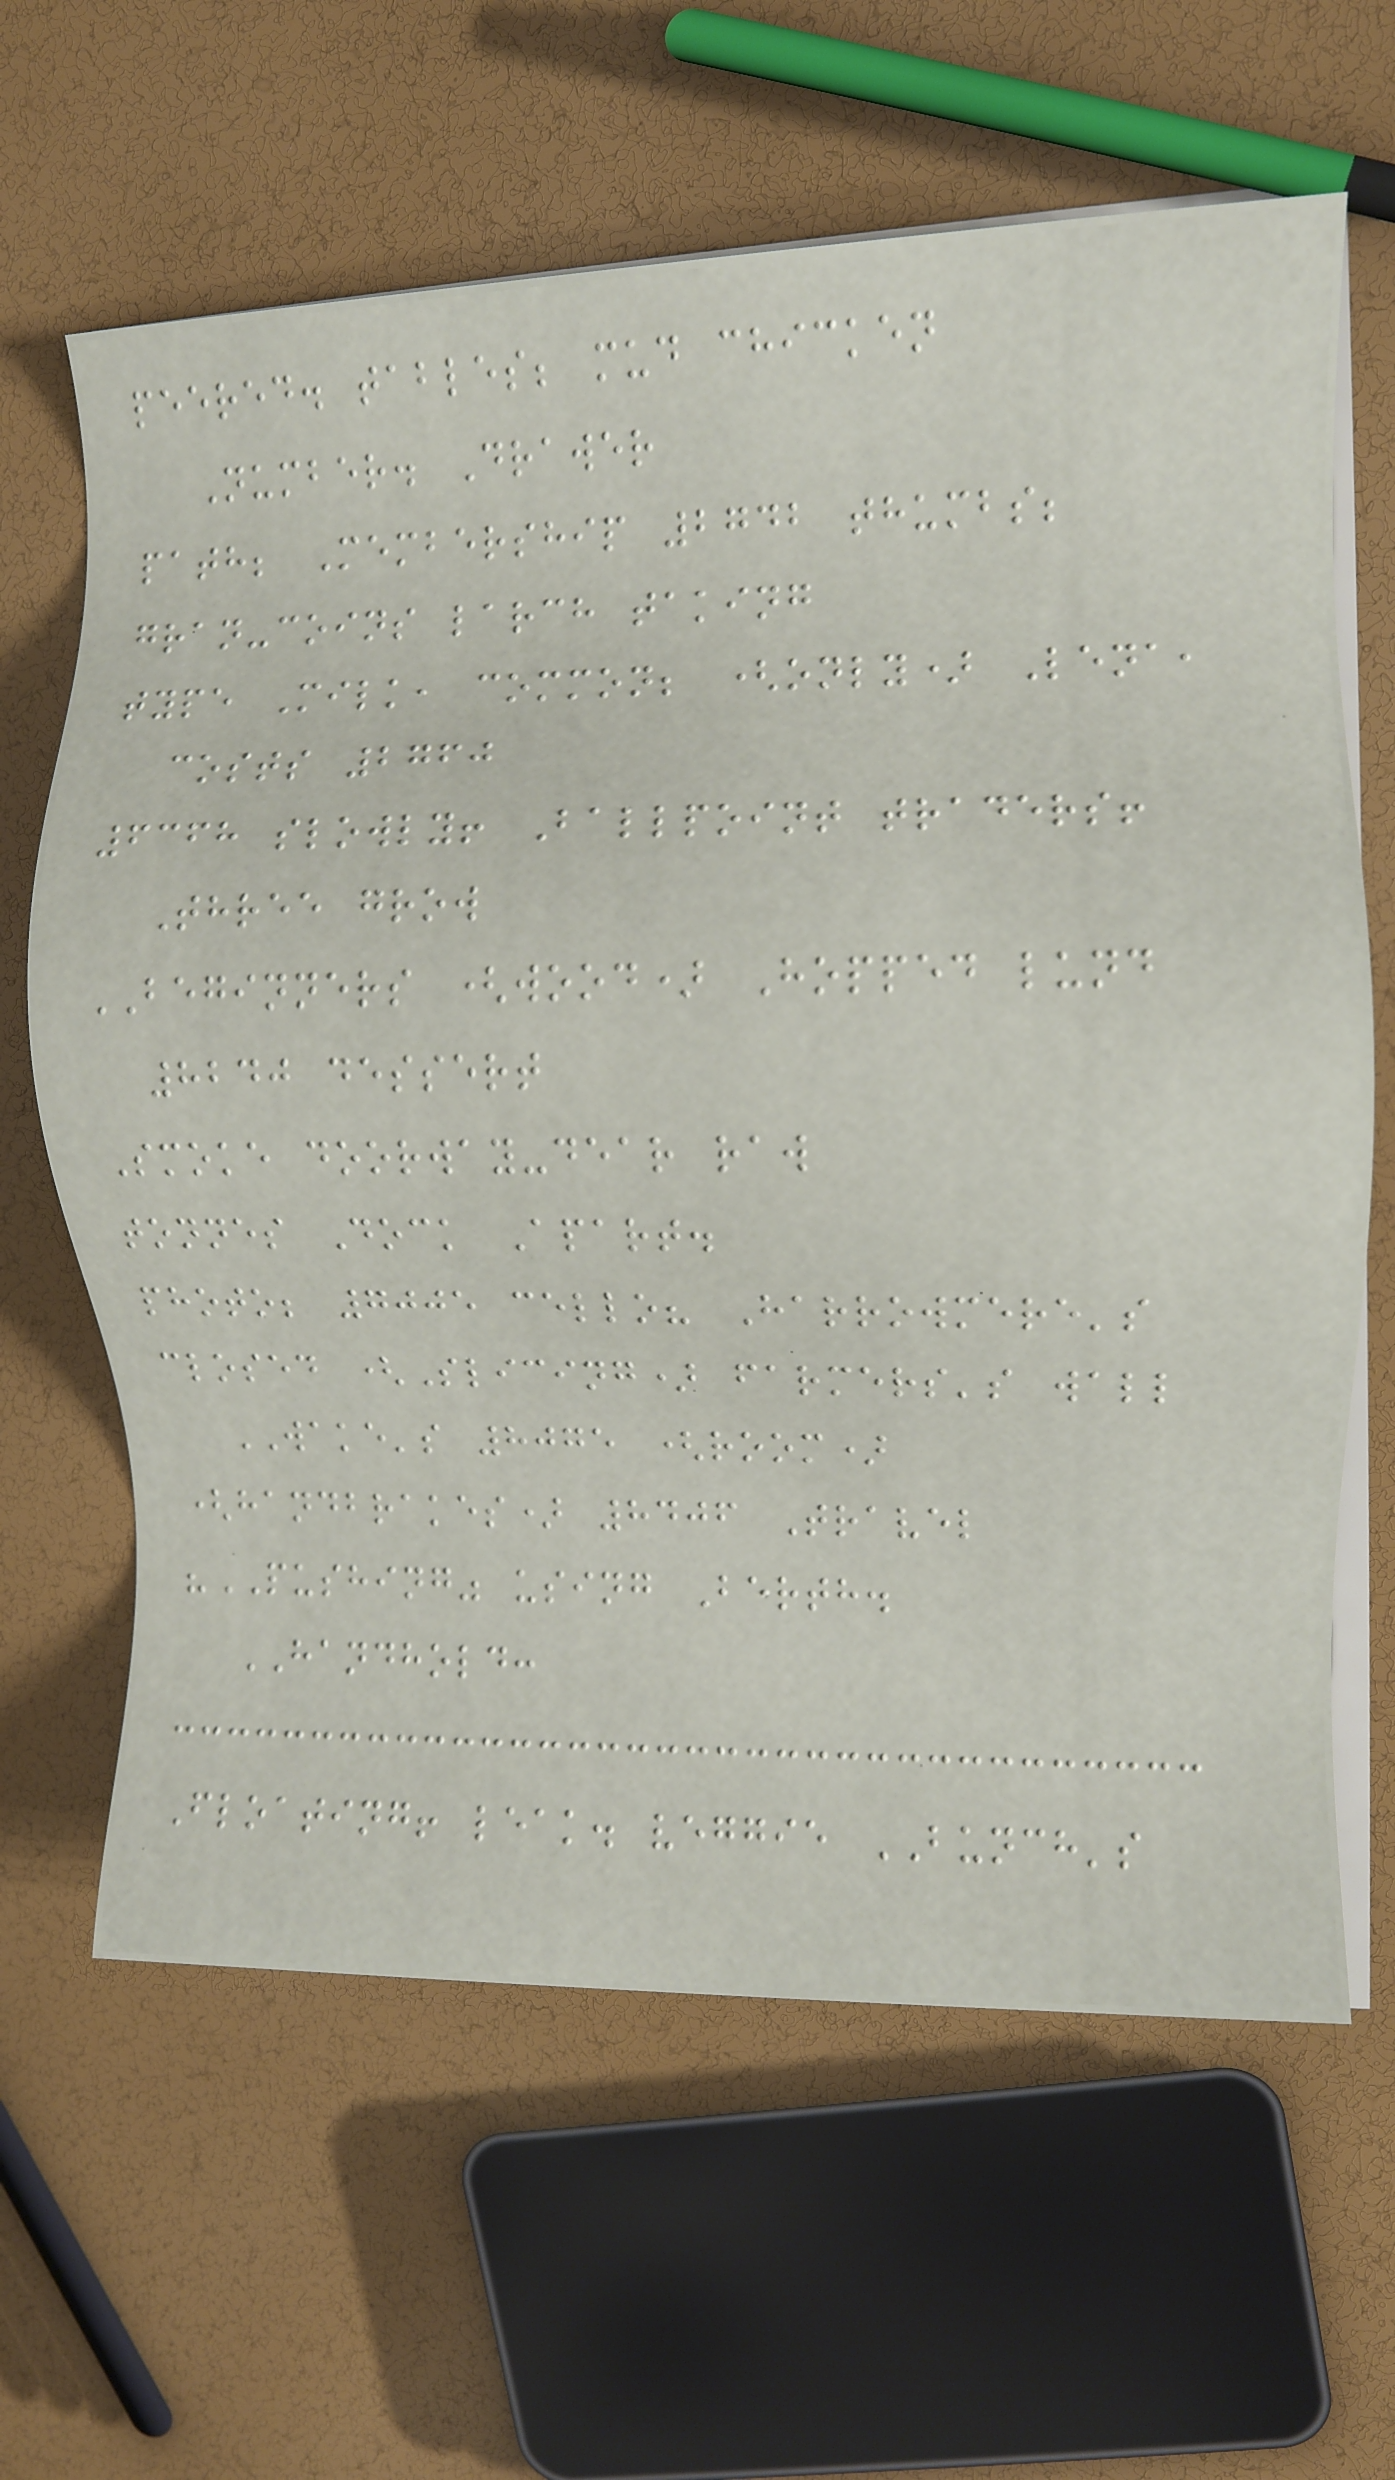peered. tables; mud chicken
Number. Drawer
path; Membership 2742 thumbs;
gran-coins larch taking
type Milk, common; (only) Lena,
costs 2760
6368 slowly! Ballpoint traders!
Three grow
BEGINNERS (wood) Hopped lund
8240 dessert
Smoke doorway-dear raw
tonnes Dock Apart.
photo; 7005 cello? Harrowmere's
closed (Slicing) farmers's wall
WAKE's 8075 (room)
(handbrakes) 8406 Travel
"PUSHING" using Berth.
HANDHOLD:
Floating! leak. veggie BUNCH's
